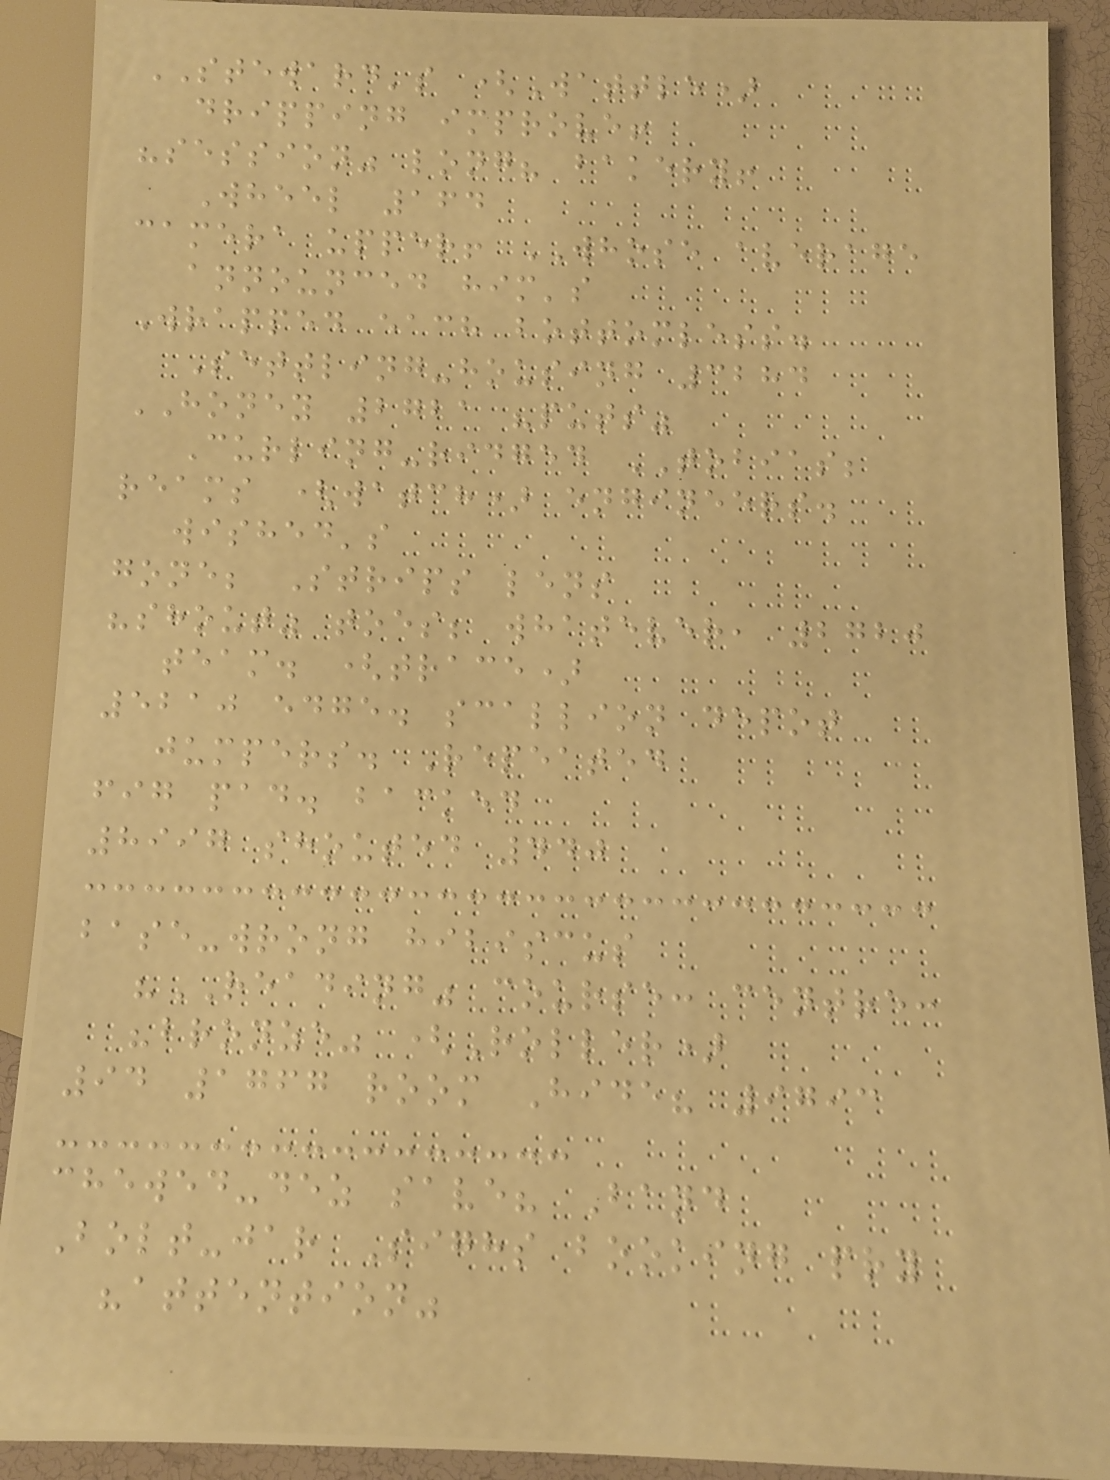STEWARD's (Wattle)
dripping improve!
"session" long? bakery!
Wheel 164
camera upper! WHOSE average
announced him's
Wrapped each bottomless.
Settling-housing 3284
HONEY 2721 "puts"
Curling-ridged TOBIAS;
reams (watch) engineers.
wished's
gone; Strips lens
"shout" toes; whatever, 2720
team. (trace)
5210 edge. scallion depot
jumpers. Repeated
fig pad. backed
8997 shouted 440
base-wrong hibiscus
"READING" course: centre:
"bronze" (Roller)
94 1767 room Hide? 9793
chewed-dez save? Band
Bolt-jar Sighs booking pry
"attention"
